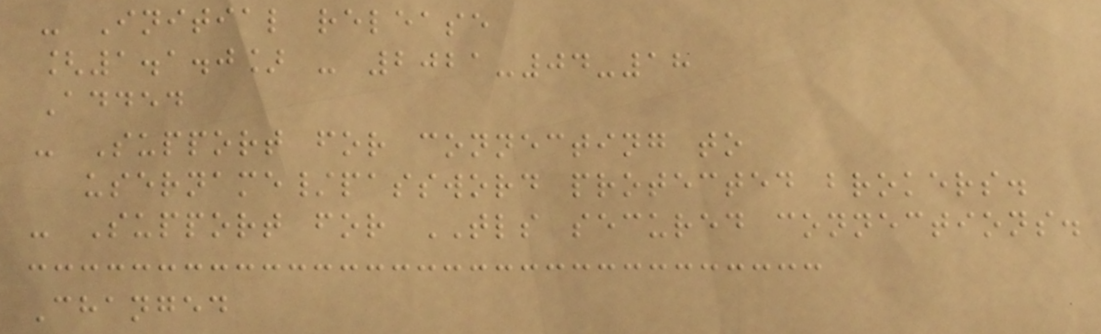- Initial release
[1.1.0] - 2021-04-18
Added
- Support for connecting to
username/password protected brokers.
- Support for TLS secured connections.
Changed
